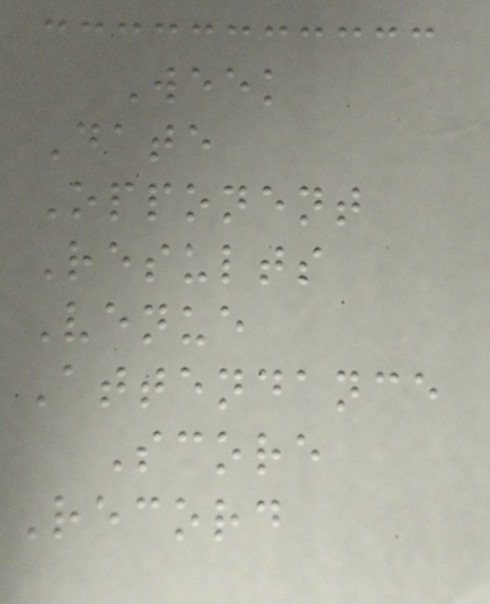Week
Date
Opponent
Results
Venue
Attendance
Score
Record
